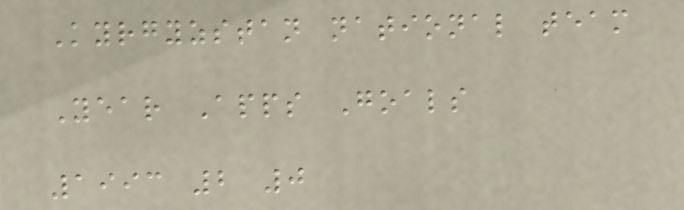Kyrgyzstan national team
Year Apps Goals
1993 2 0
